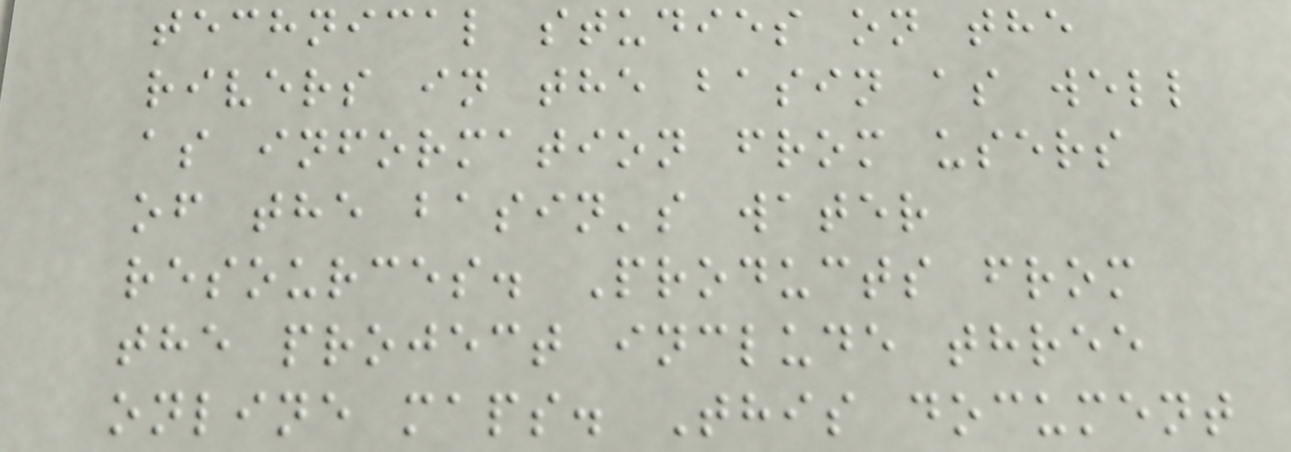technical studies on the
rivers in the basin as well
as information from users
of the basin's water
resources. Products from
the project include three
online maps. This document
